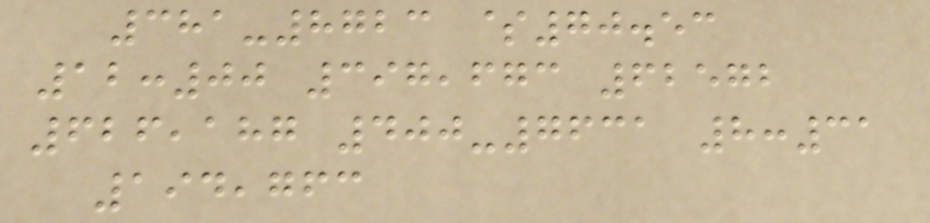381-8723 $70.53
12:00 397,673 62572
626,187 400-7631 8:31
194,763
